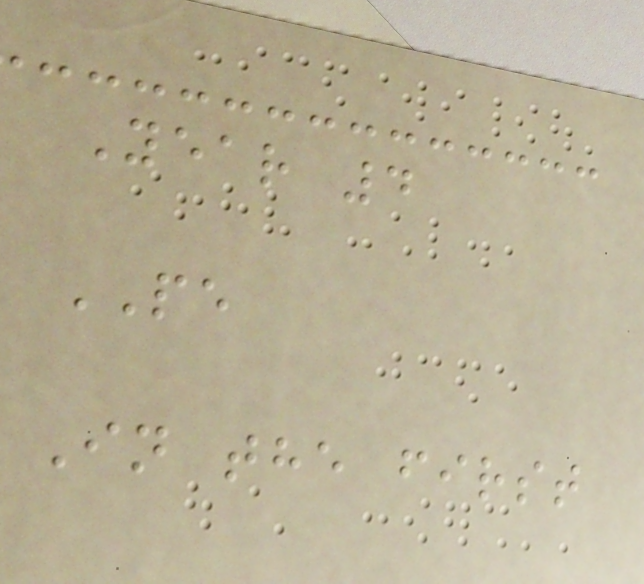Year 4
PE
In the first
